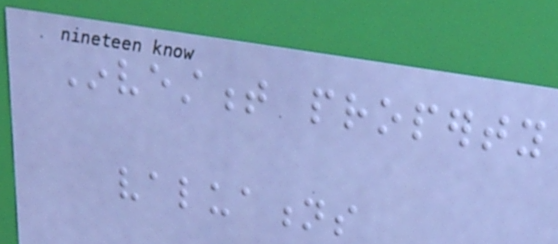Investment property
valuations
